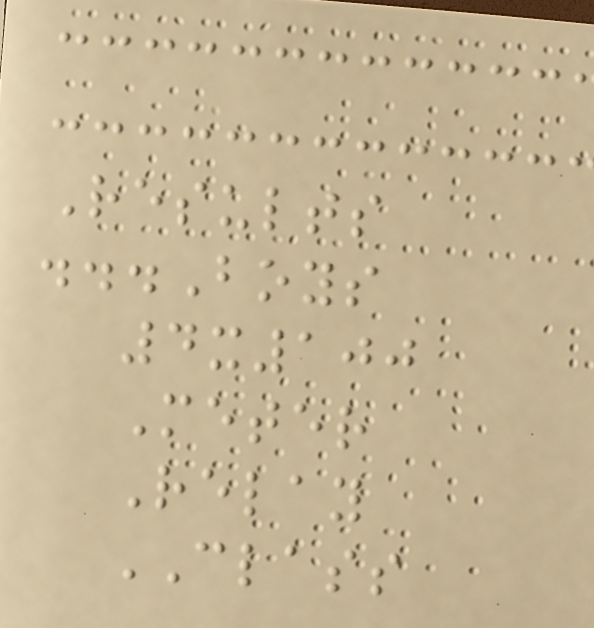Results
...Boys
4x100
Meter
Relay
CLASS
